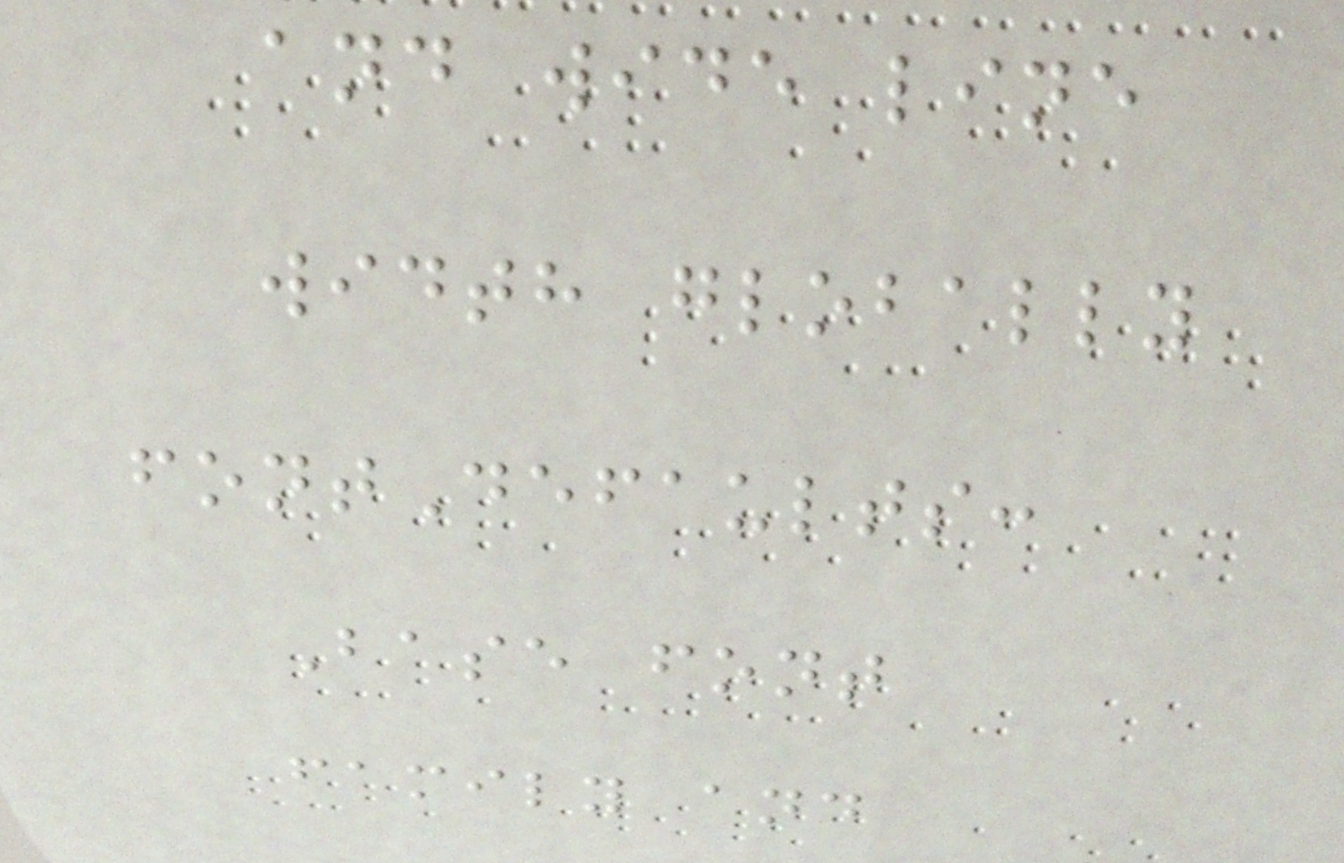and wide line
width globally
fontDefaults:
Base font
family and
